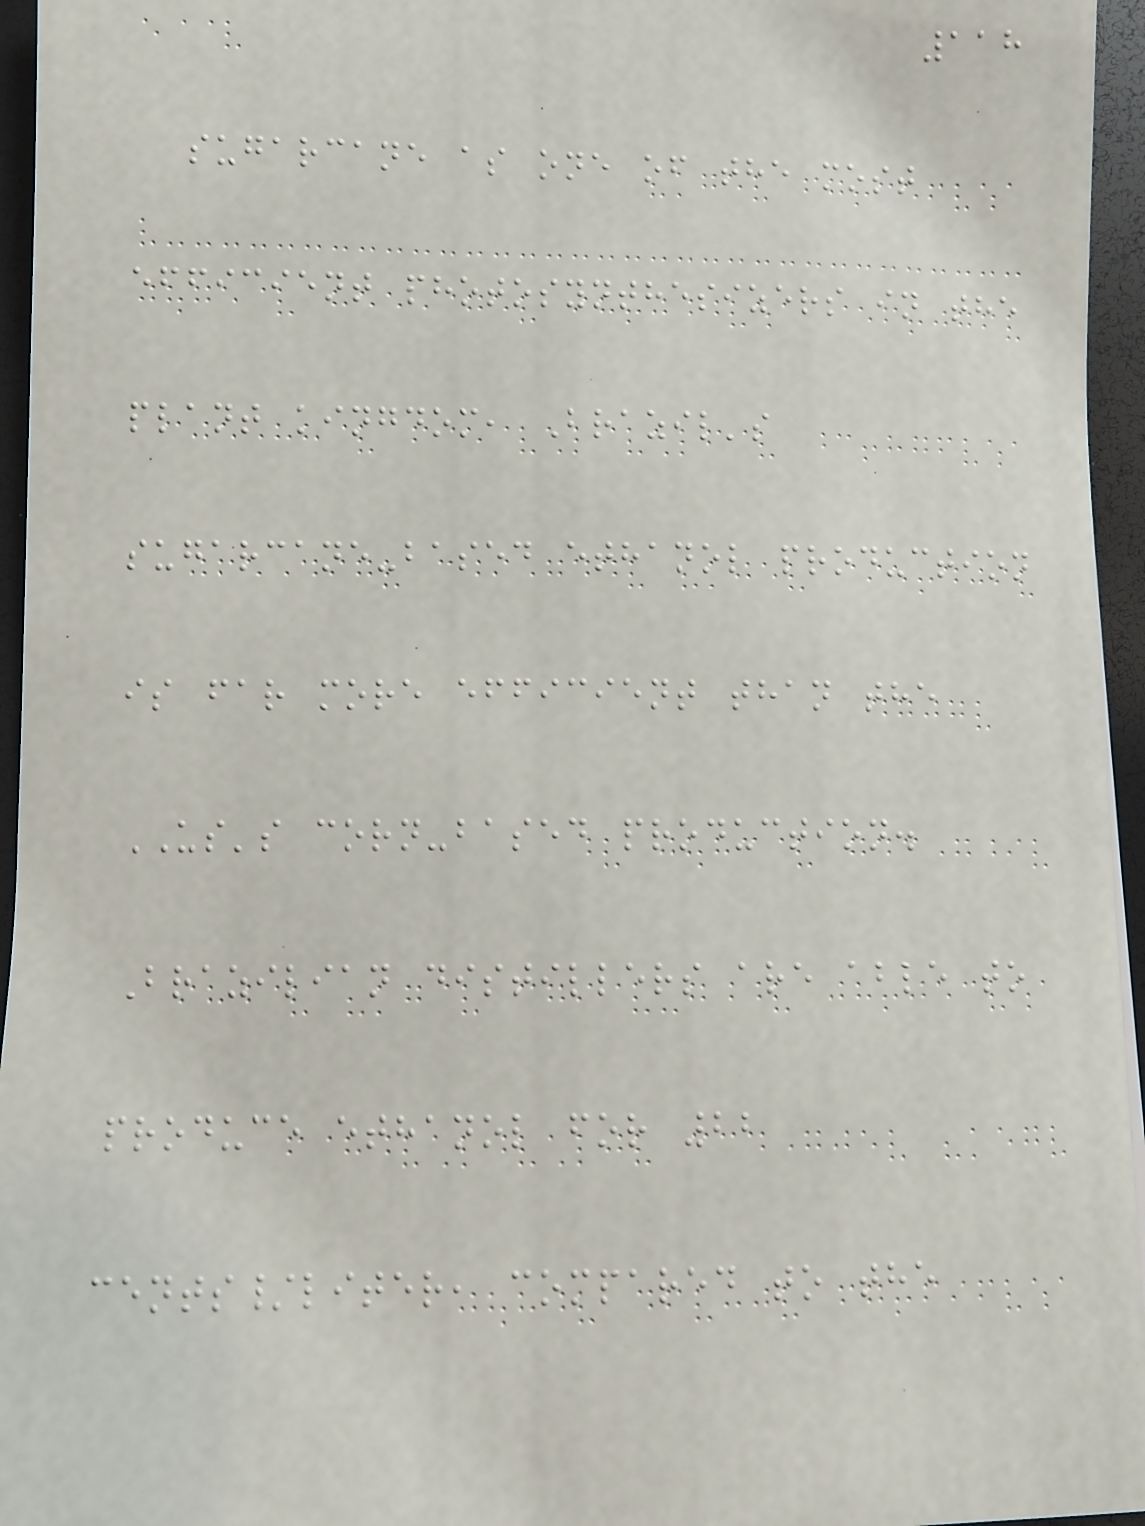118
sugarcane as one of the most
efficient photosynthesizers in the
plant kingdom, Brazil's
sugarcane-based ethanol production
is far more efficient than the
US's corn-based production.
Brazilian distillers are able to
produce ethanol for 22
cents/liter, compared to the
